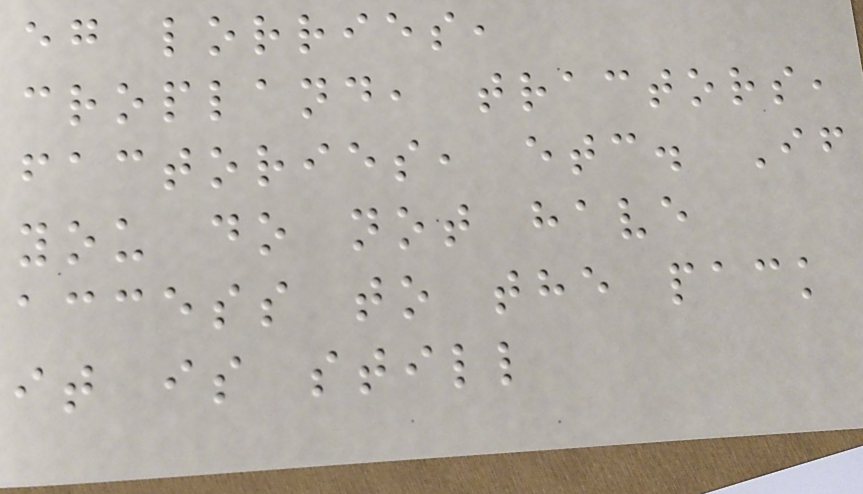eg lorries,
cropland, tractors,
factories, etc. If
you do not have
access to the pack
it is still
